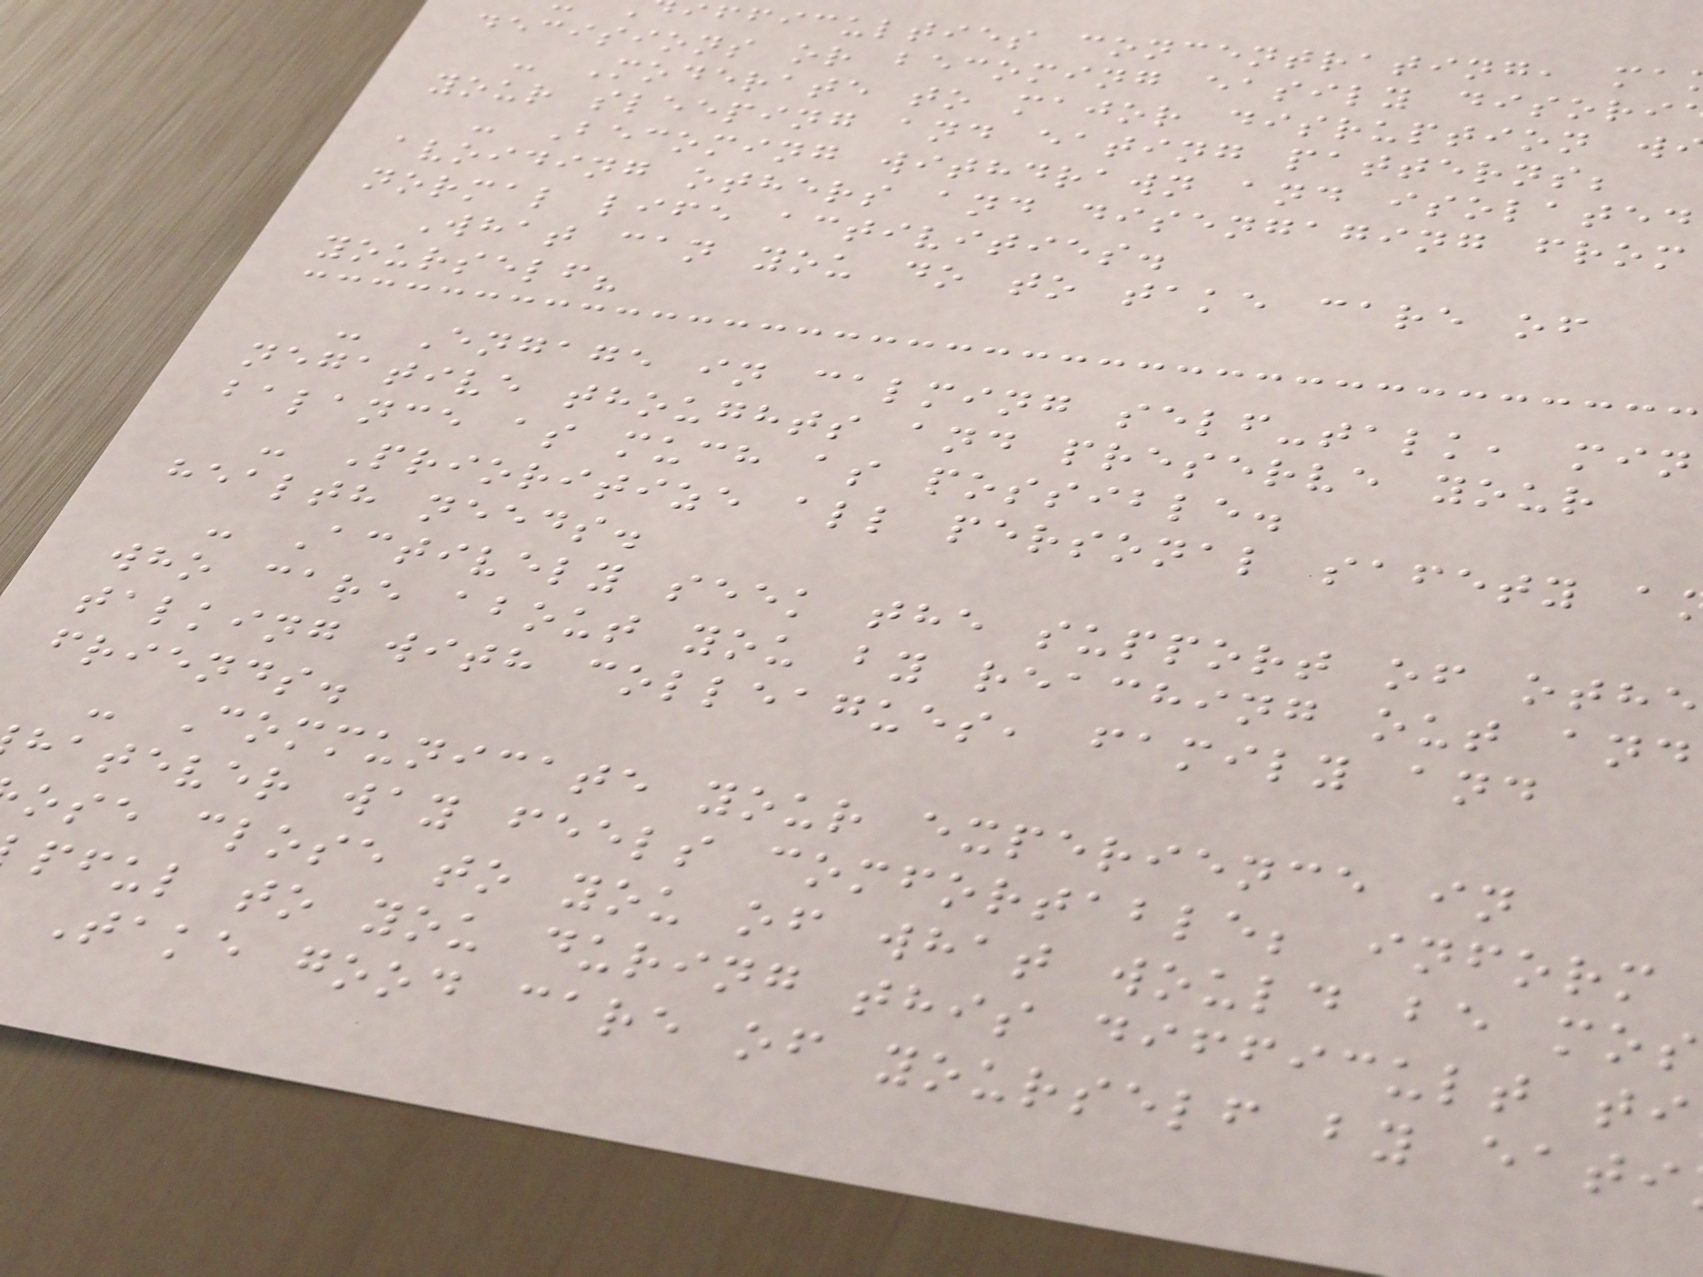fficulties concentrating, ma
decisions or becoming easily disori
- Moderate to major disruption w
your sleeping and eating patterns;
- Becoming withdrawn and isolated
avoiding others and disengaging from
normal life activities.
What can you do to take care of
yourself?
- Engage in calming self-talk, min
negative thoughts and preserve your
balance as much as possible.
- Prioritize all personal safety a
health needs.
- Actively seek the support of othe
who care about you by reaching out and
talking with colleagues, family and
friends.
- Communicate your experience in
hatever way feels comfortable; inform
ose close to you of what would be mos
pful to you during this difficult ti
Take good care of yourself by eati
